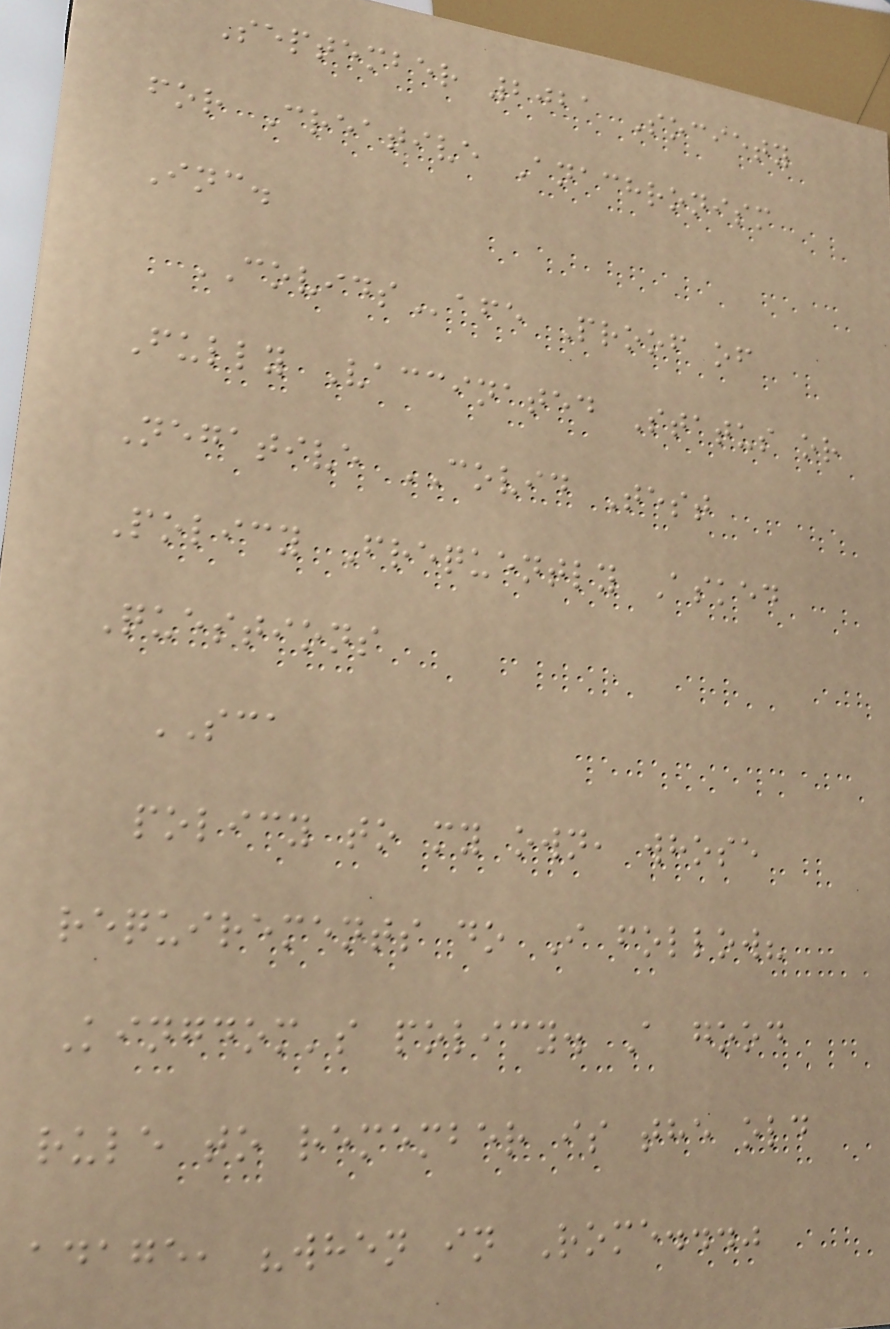September 2021 Society
for Creative Anachronism
Inc.
COVIDSafe Proof of
Fully Vaccinated Status or
Negative COVID Test
Policy Frequently Asked
Questions
SCA
policy to my own, whose
requirements do I follow?
Kingdom's policy. A good
rule to remember is the old
adage, "when in Rome..."
